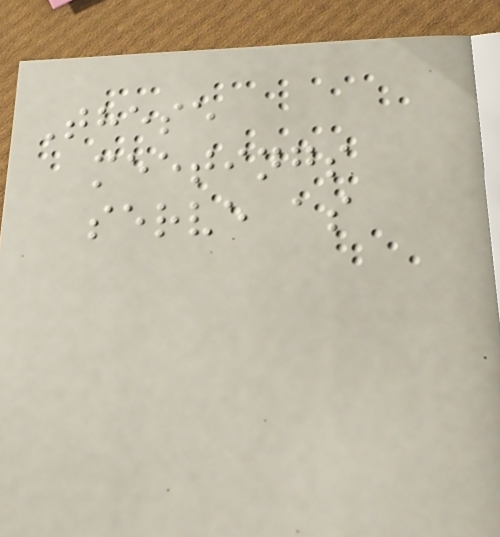These
meetings
serve as
